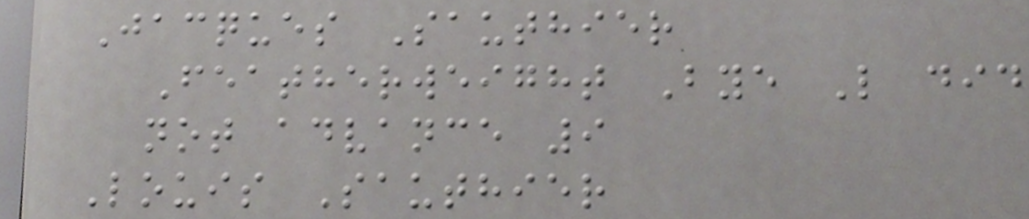Jacques Sauthier
Featherweight Bye L did
not advance 9
Louis Sauthier
